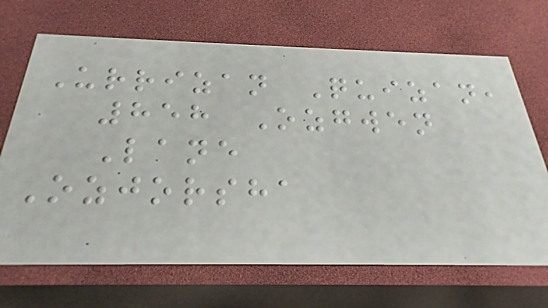Urrizan Quizan,
858 Ozgwen
Lane
Ozjorsha
